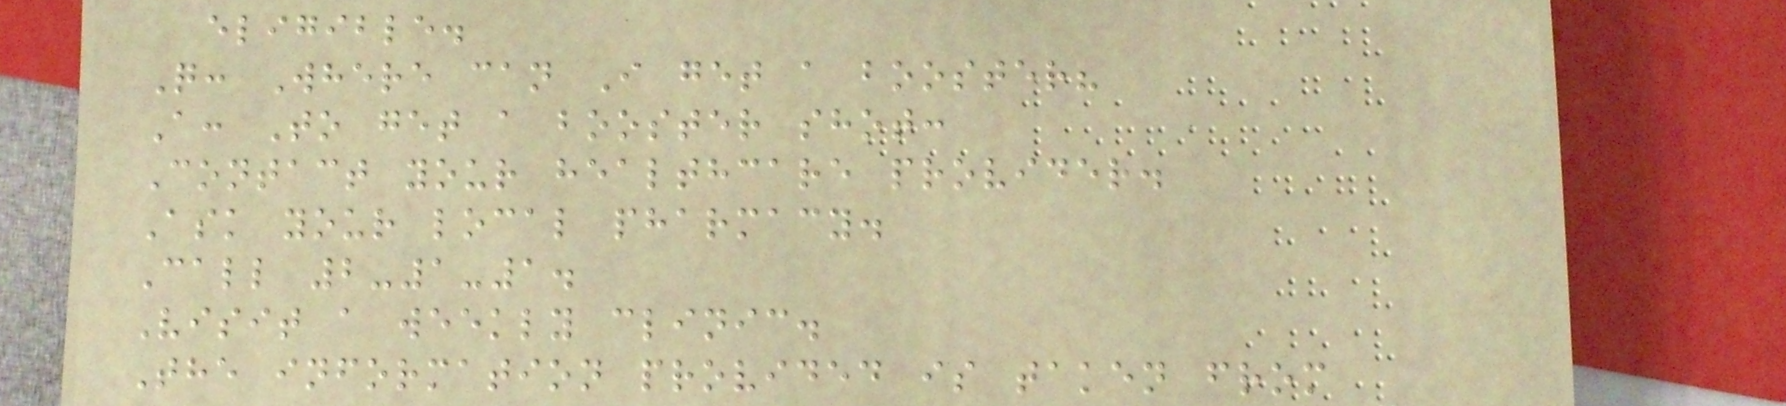eligible.
Q: Where can I get a booster?
A: To get a booster shot:
Contact your healthcare provider.
Ask your local pharmacy.
Call 2-1-1.
Visit a weekly clinic.
The information provided is taken from
